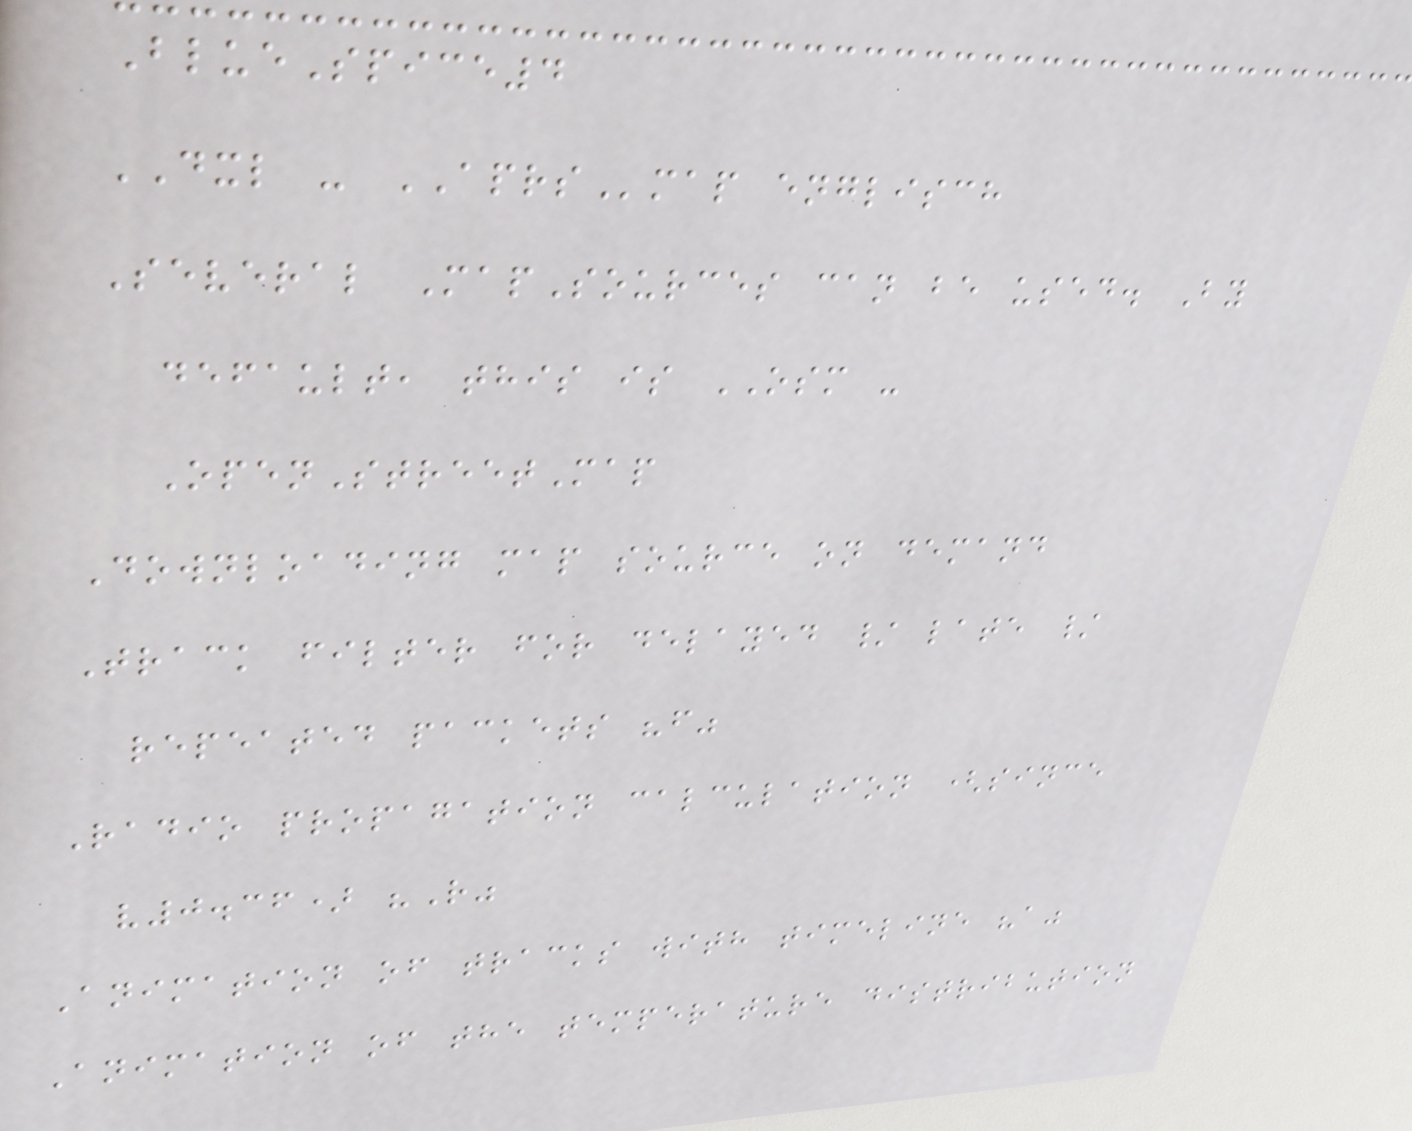BlueSpice4
DXL - APRSmap englisch
Several MapSources can be used. By
default, this is OSM -
OpenStreetMap
Downloading map source on demand
Track filter for delayed / late /
repeated packets "f"
Radio propagation calculation (since
v0.36) "R"
Animation of tracks with timeline "a"
Animation of the temperature distribution
